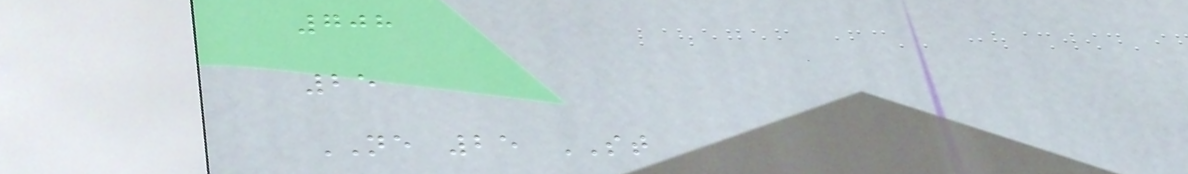708
25
NE 25 ST
